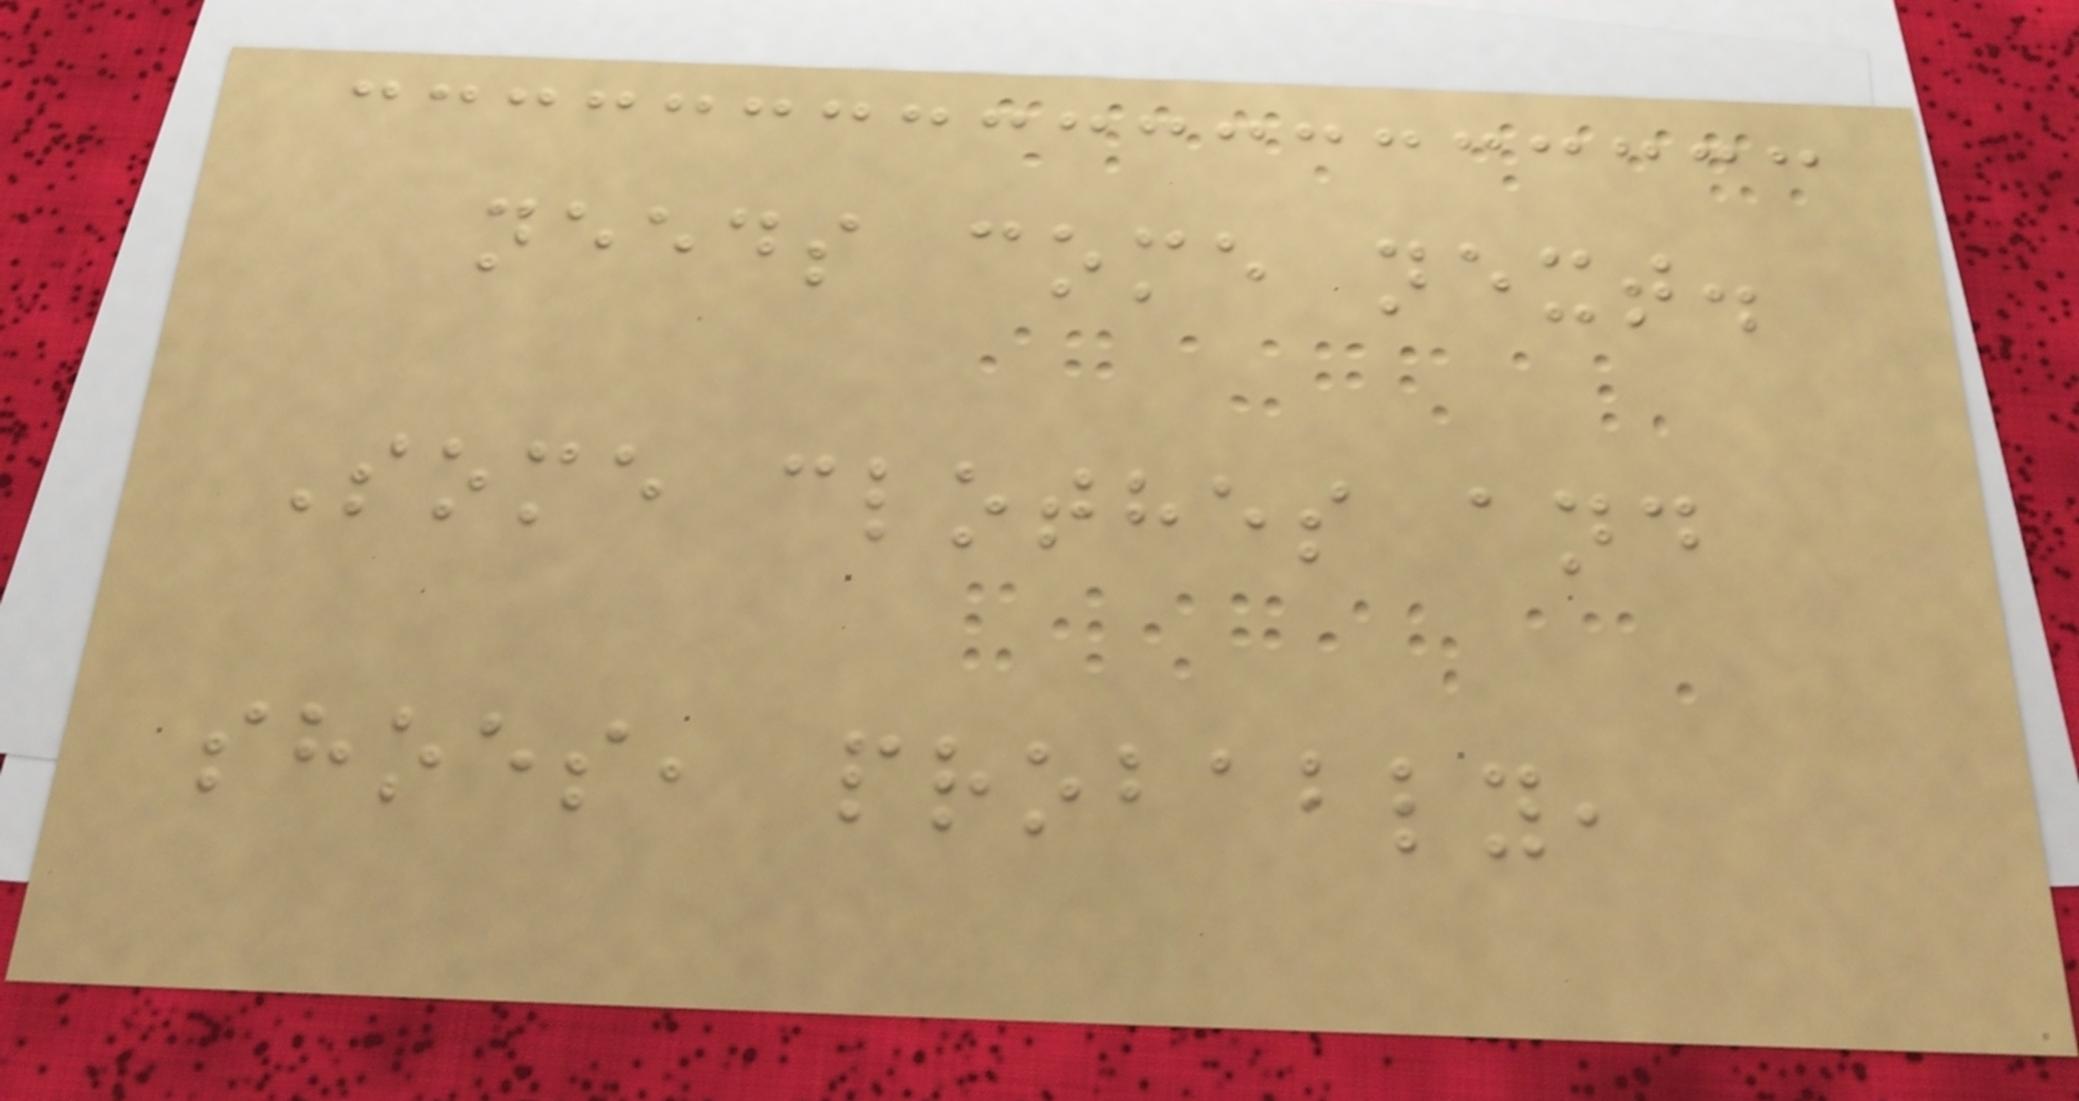needs come next.
Some clothes and
shoes, probably,
